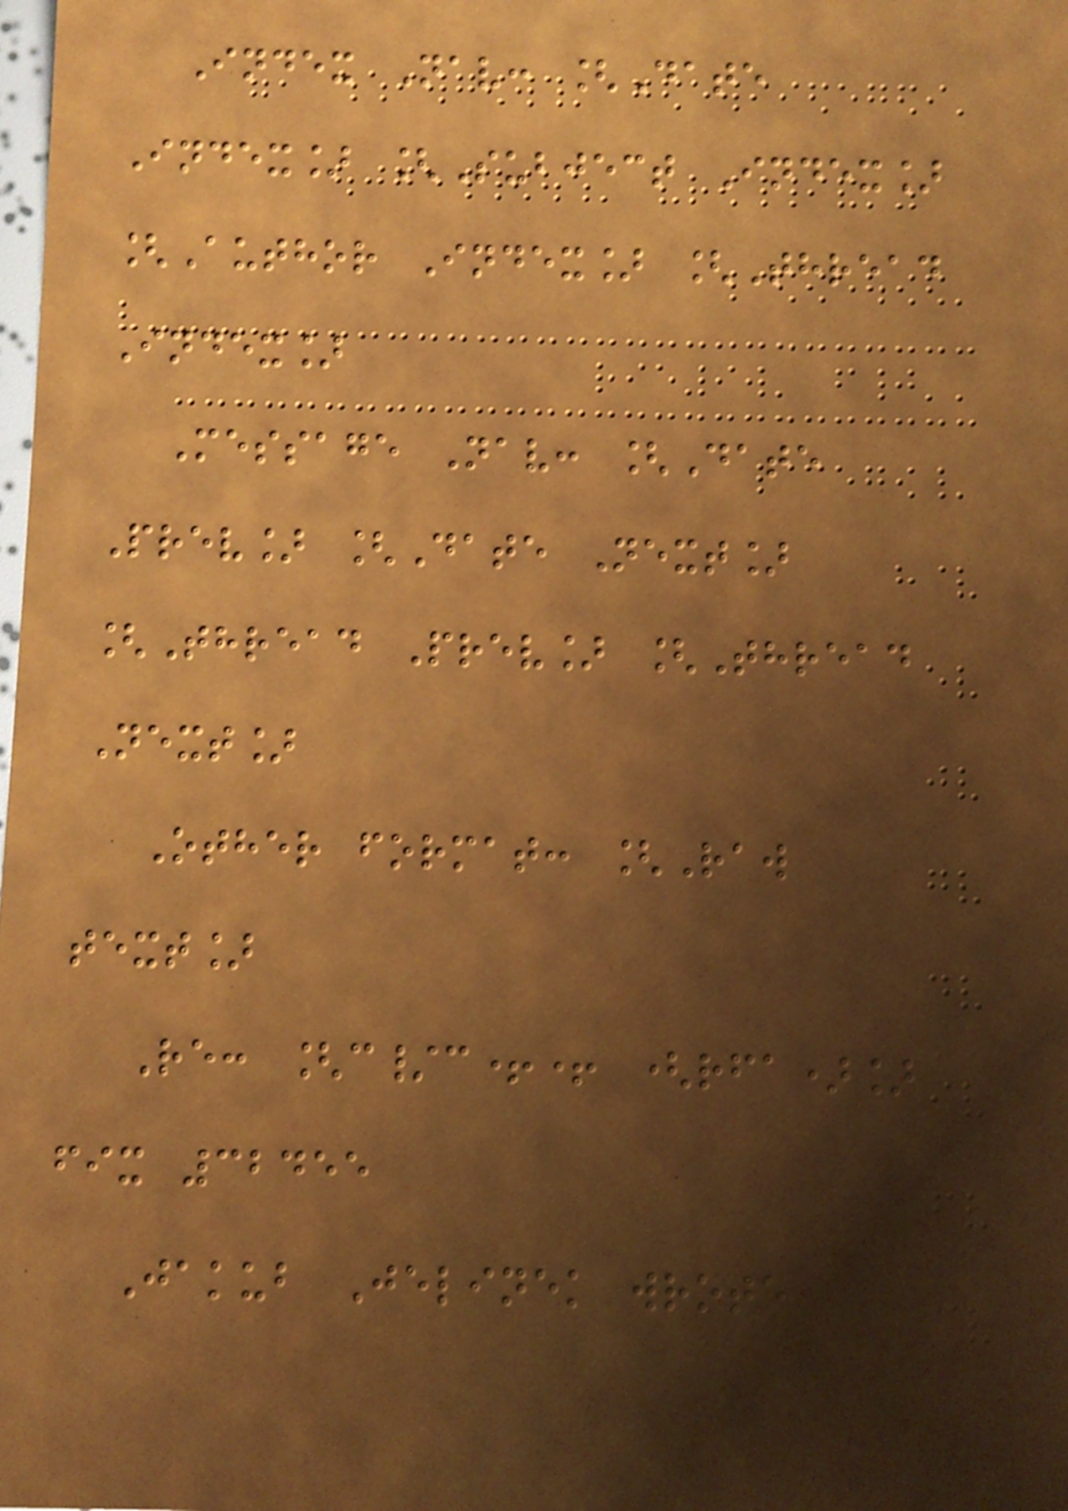Index Nav: [Date
Index] [Subject Index]
[Author Index] [Thread
Index]
Message Nav: [Date
Prev] [Date Next]
[Thread Prev] [Thread
Next]
Other format: [Raw
text]
Re: [c/c++ (rfa)]
fix 32455
Jakub Jelinek wrote:
